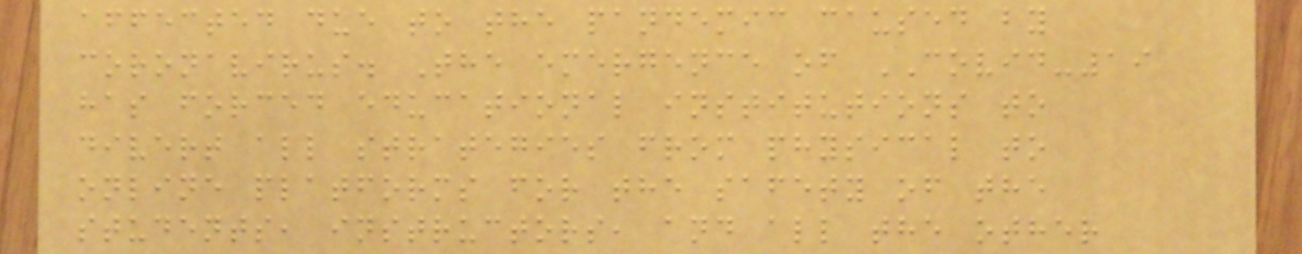affected due to the pandemic caused by
coronavirus. The emergence of COVID-19
has forced educational institutions to
divert all strategies from physical to
online platforms for the safety of the
students, instructors, and all the other
